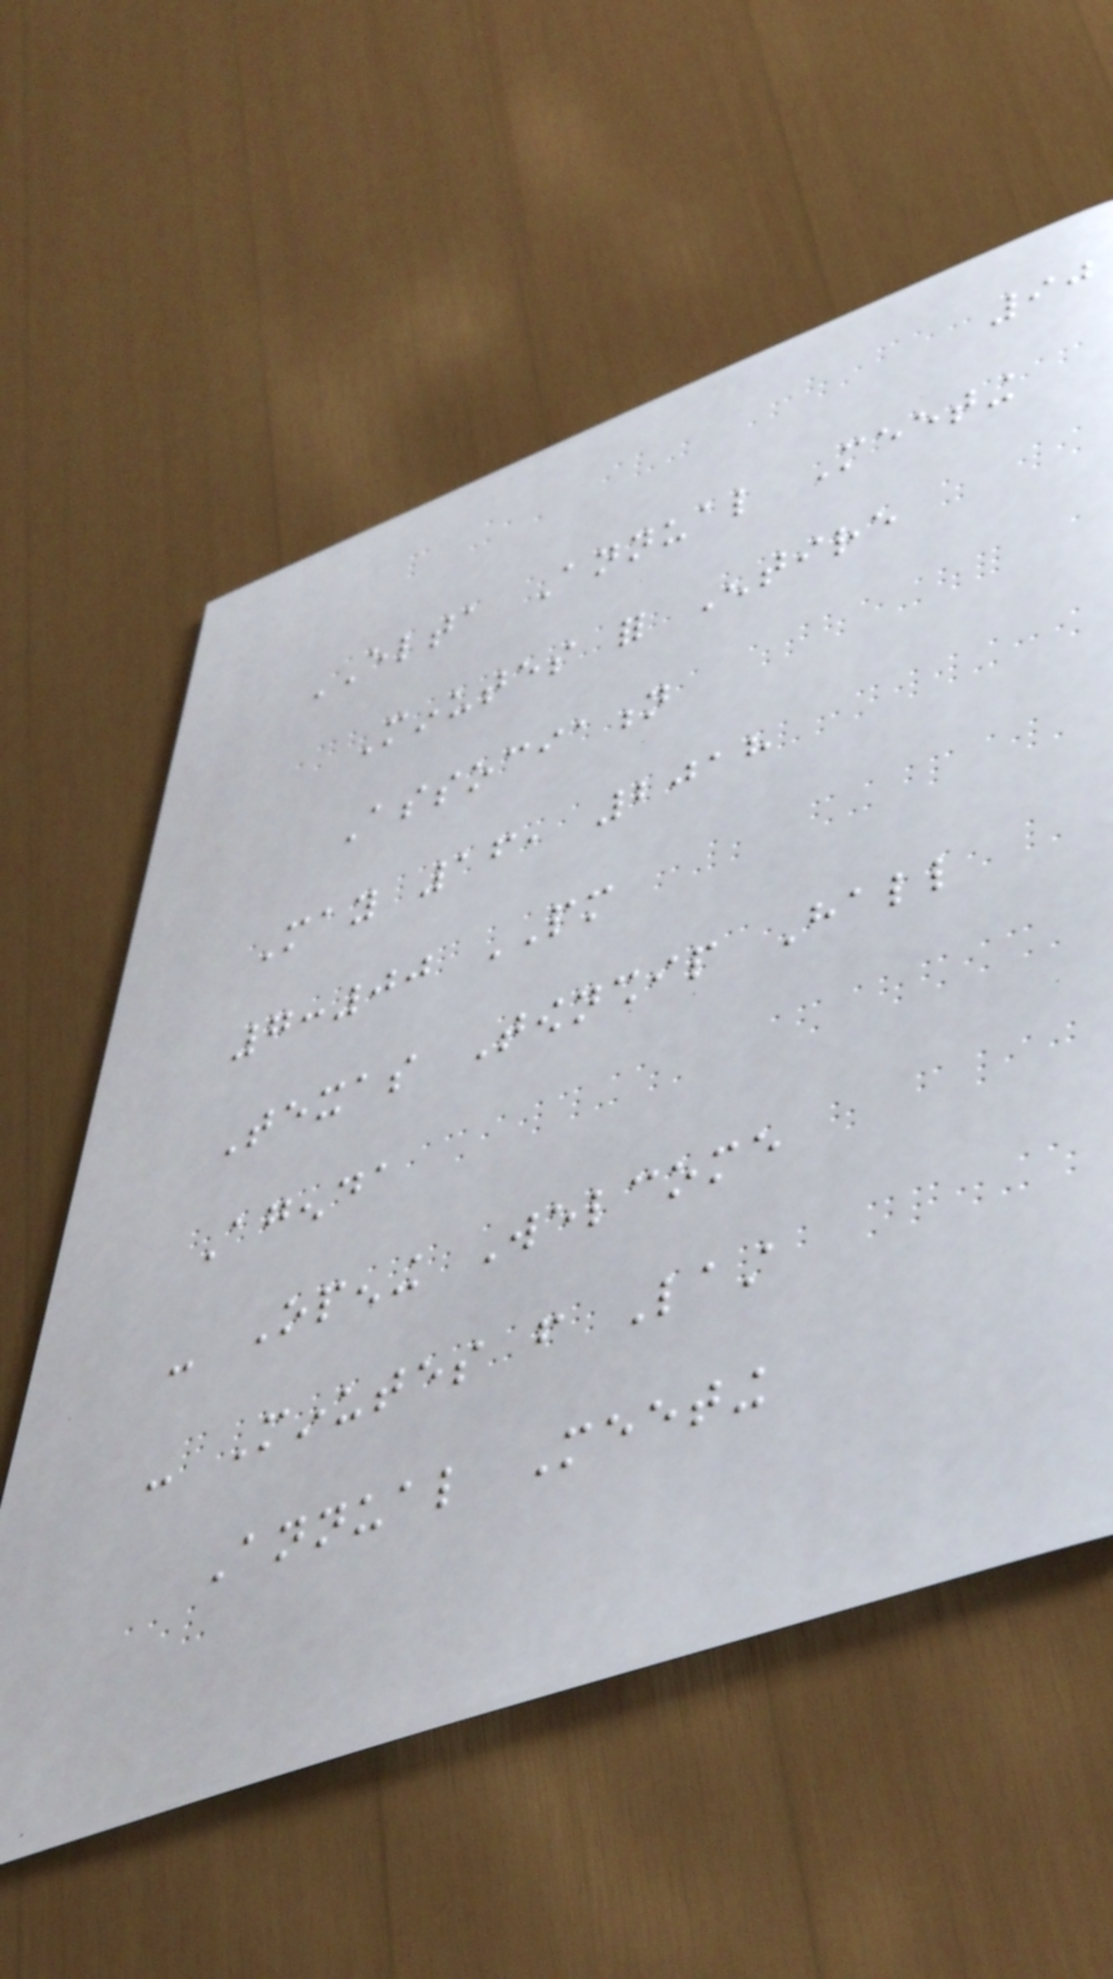90
ELTA Annual Meeting
Minutes for Entire
Association
May 16, 2018
7:00 PM
Texas Township Hall
Agenda
- Opening Welcome
- Minutes from Last
Annual Meeting
